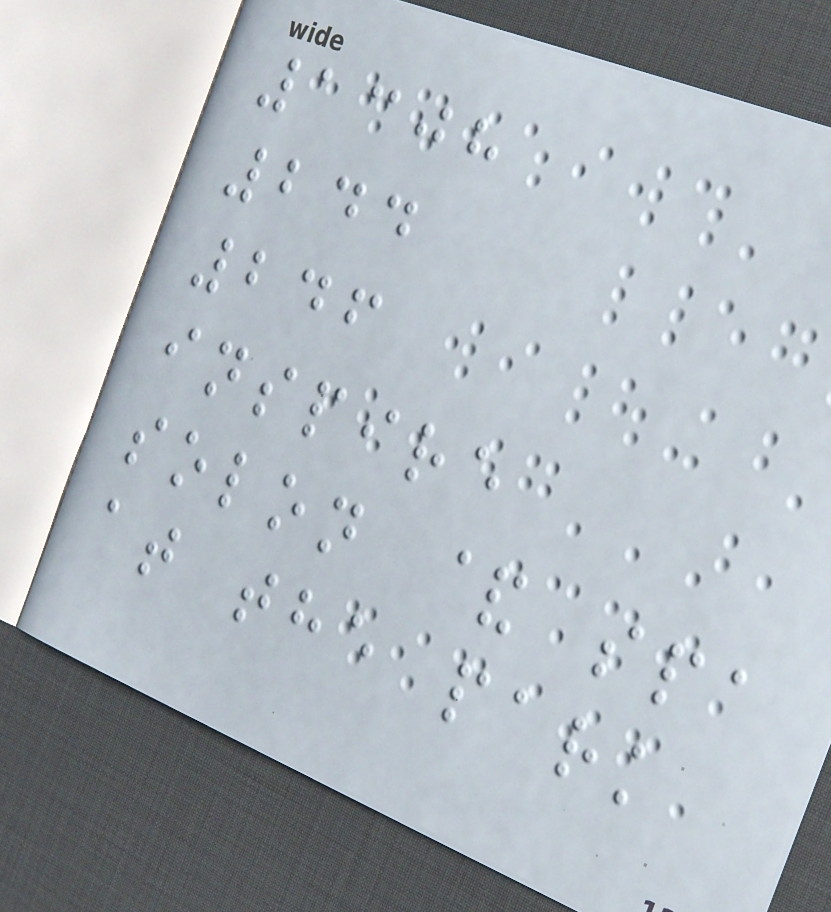1308
244
246
inspire
solon & spa
at the park
